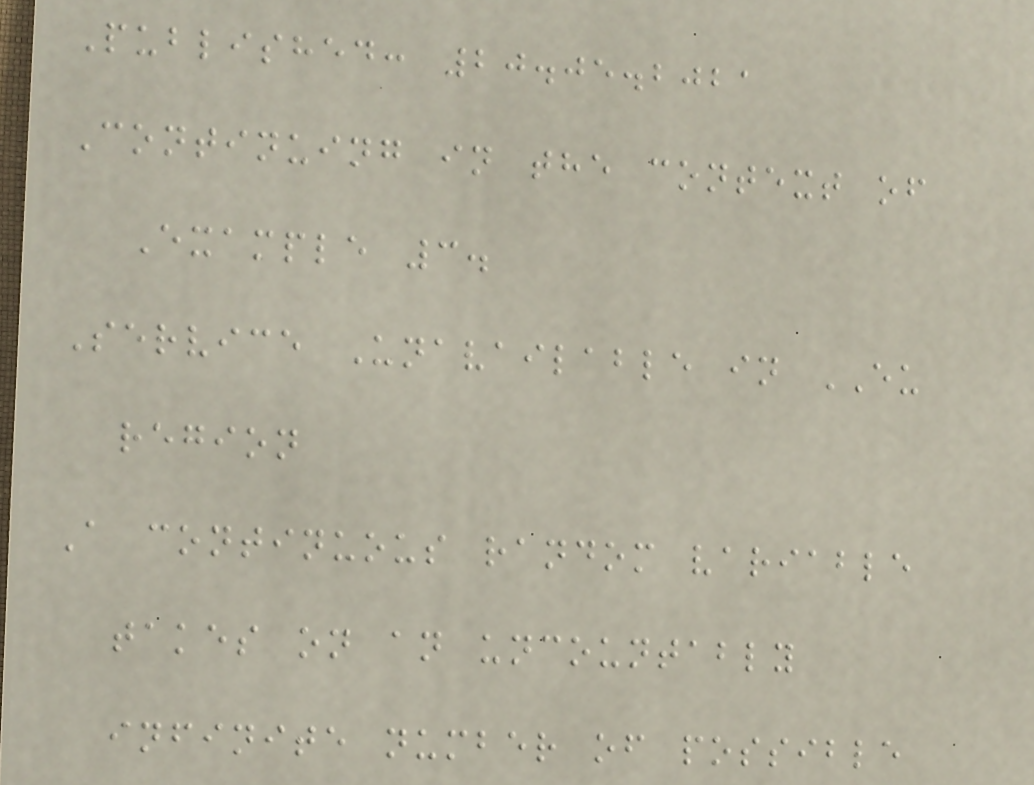Published: 20.05.2021
Continuing in the context of
Example 3.
Service Unavailable in EU
region
A continuous random variable
takes on an uncountably
infinite number of possible
